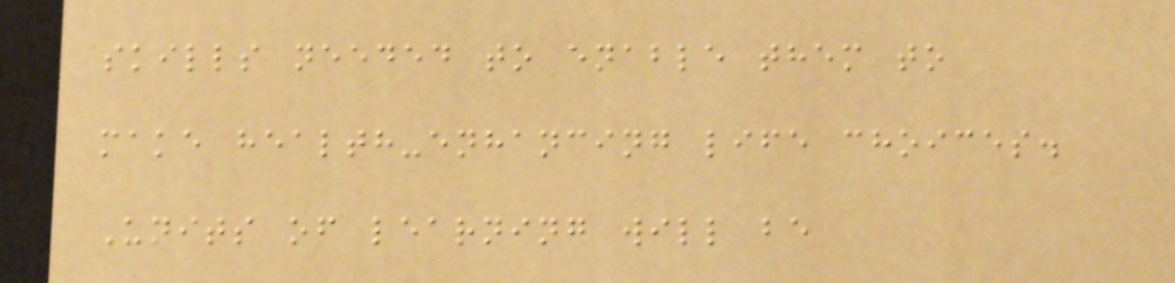skills needed to enable them to
make health-enhancing life choices.
Units of learning will be
